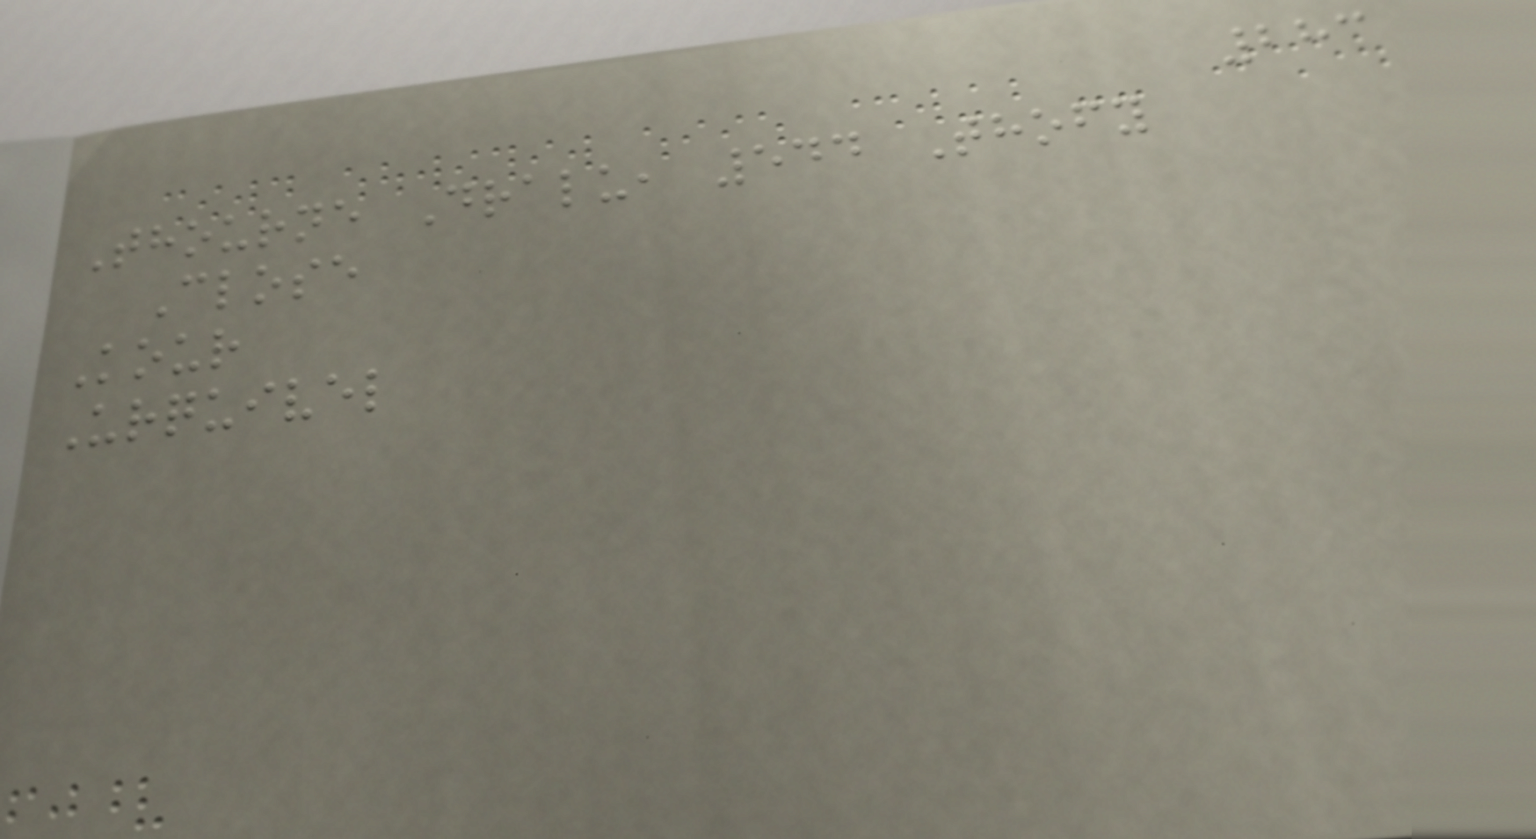283
Thourne Dralu, 544 Thofy
Close
Kour
Urquivel
